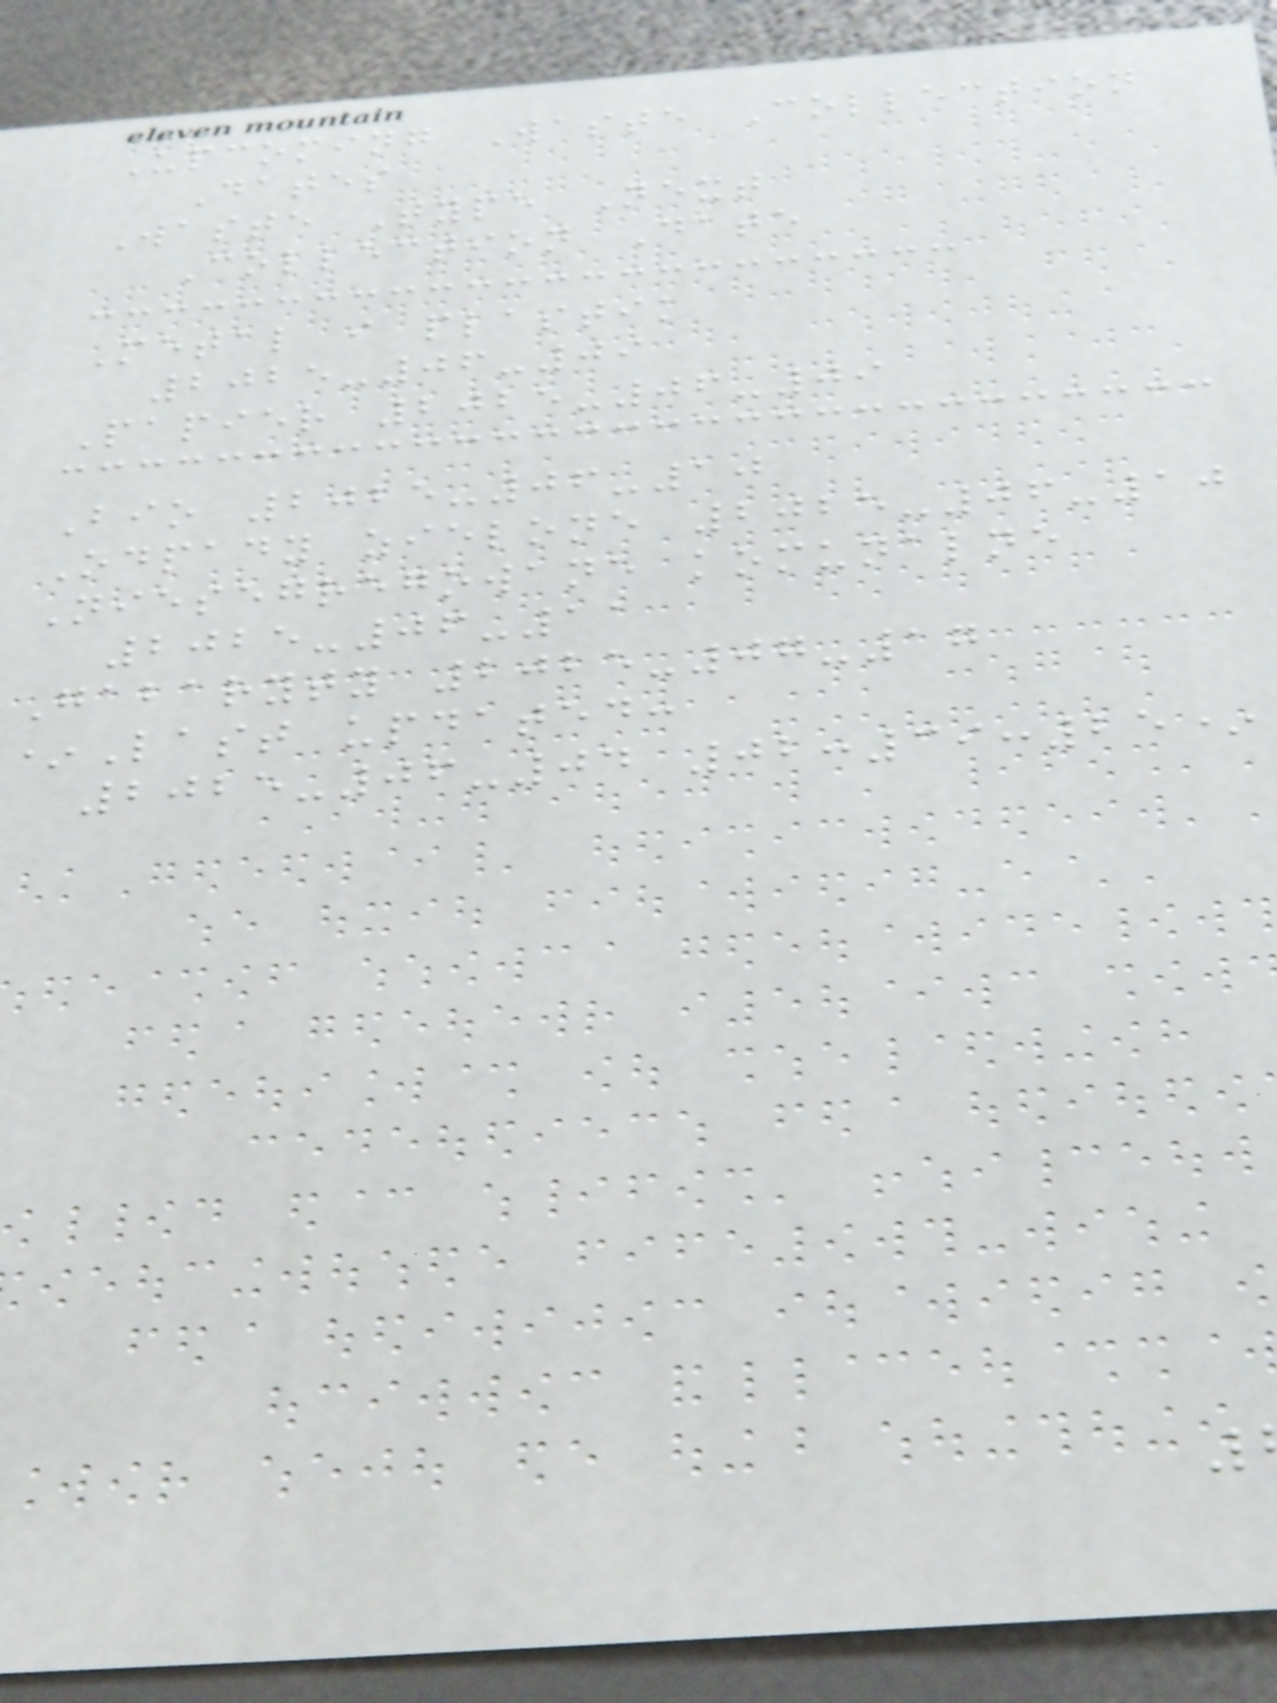Upcoming Waste Collection
Dates
Waste Type Next
Collection Date
Metal i plastik
2025-06-09
Papier 2025-06-09
Bio 2025-06-10
Odpady zielone 2025-06-10
Niesegregowane komunalne
2025-06-11
Gabaryty 2025-07-17
*Last updated:
2025-06-04 02:39:25*
